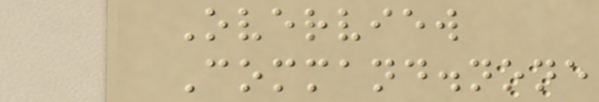Overview
Command.none
